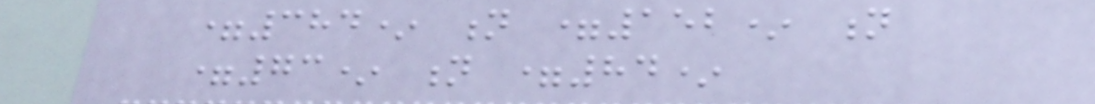=384* n =152* n
=73* n =84*
